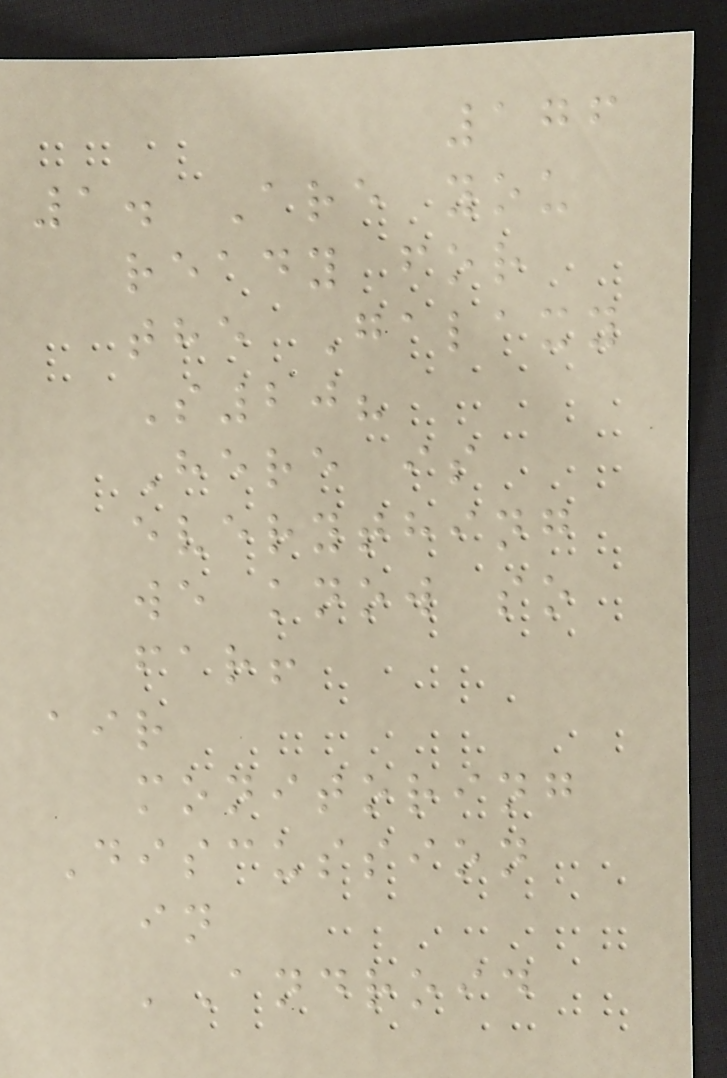176
1. Are you
ready for
the Galaxy
S20?
Here is
everything
we know so
far!
air
monitoring
Discussion
in
'Android
